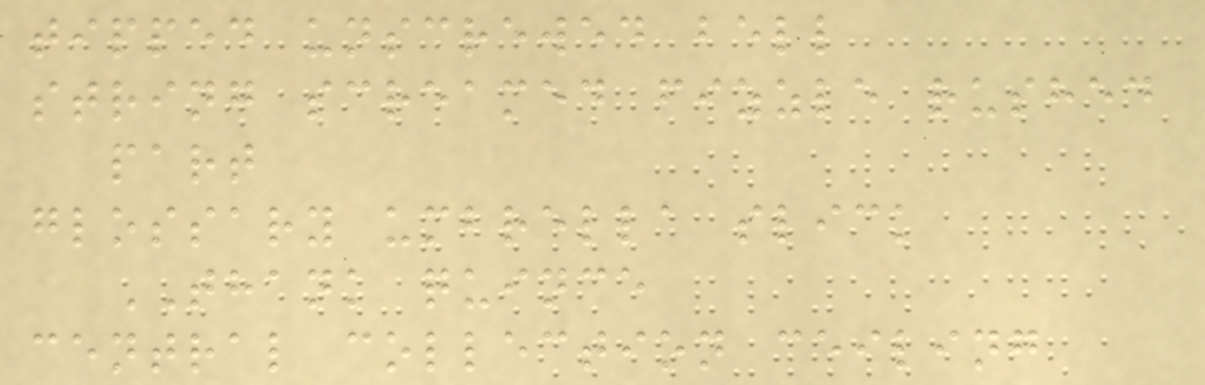tipped unscrewed bell
string screamed fizzle rushed
part
glossary umbrella slick
THANK quince
central collection ceiling
